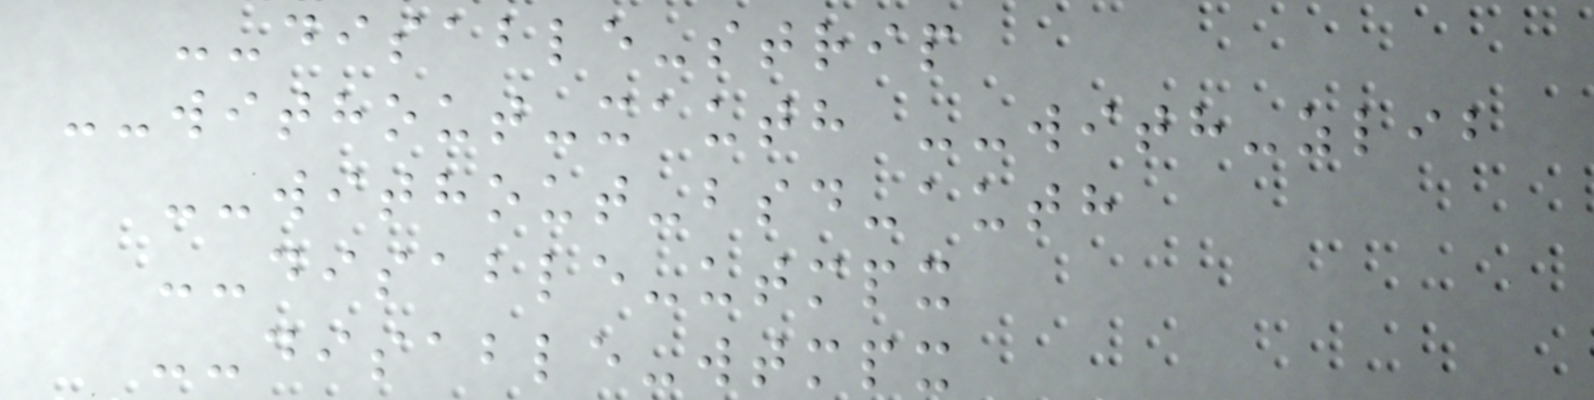--disable-strip
--without-xauth --with-zlib
--without-bsd-auth
--disable-utmpx
--disable-wtmpx
